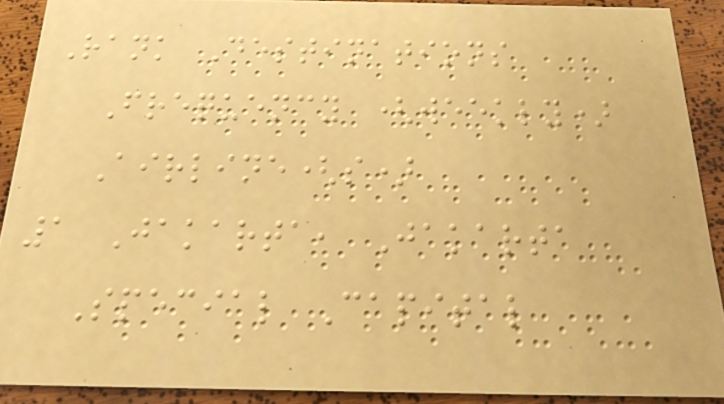Rank Destinations
Frequency (weekly)
Airline(s)
1 Jakarta, Jakarta
Special Capital
